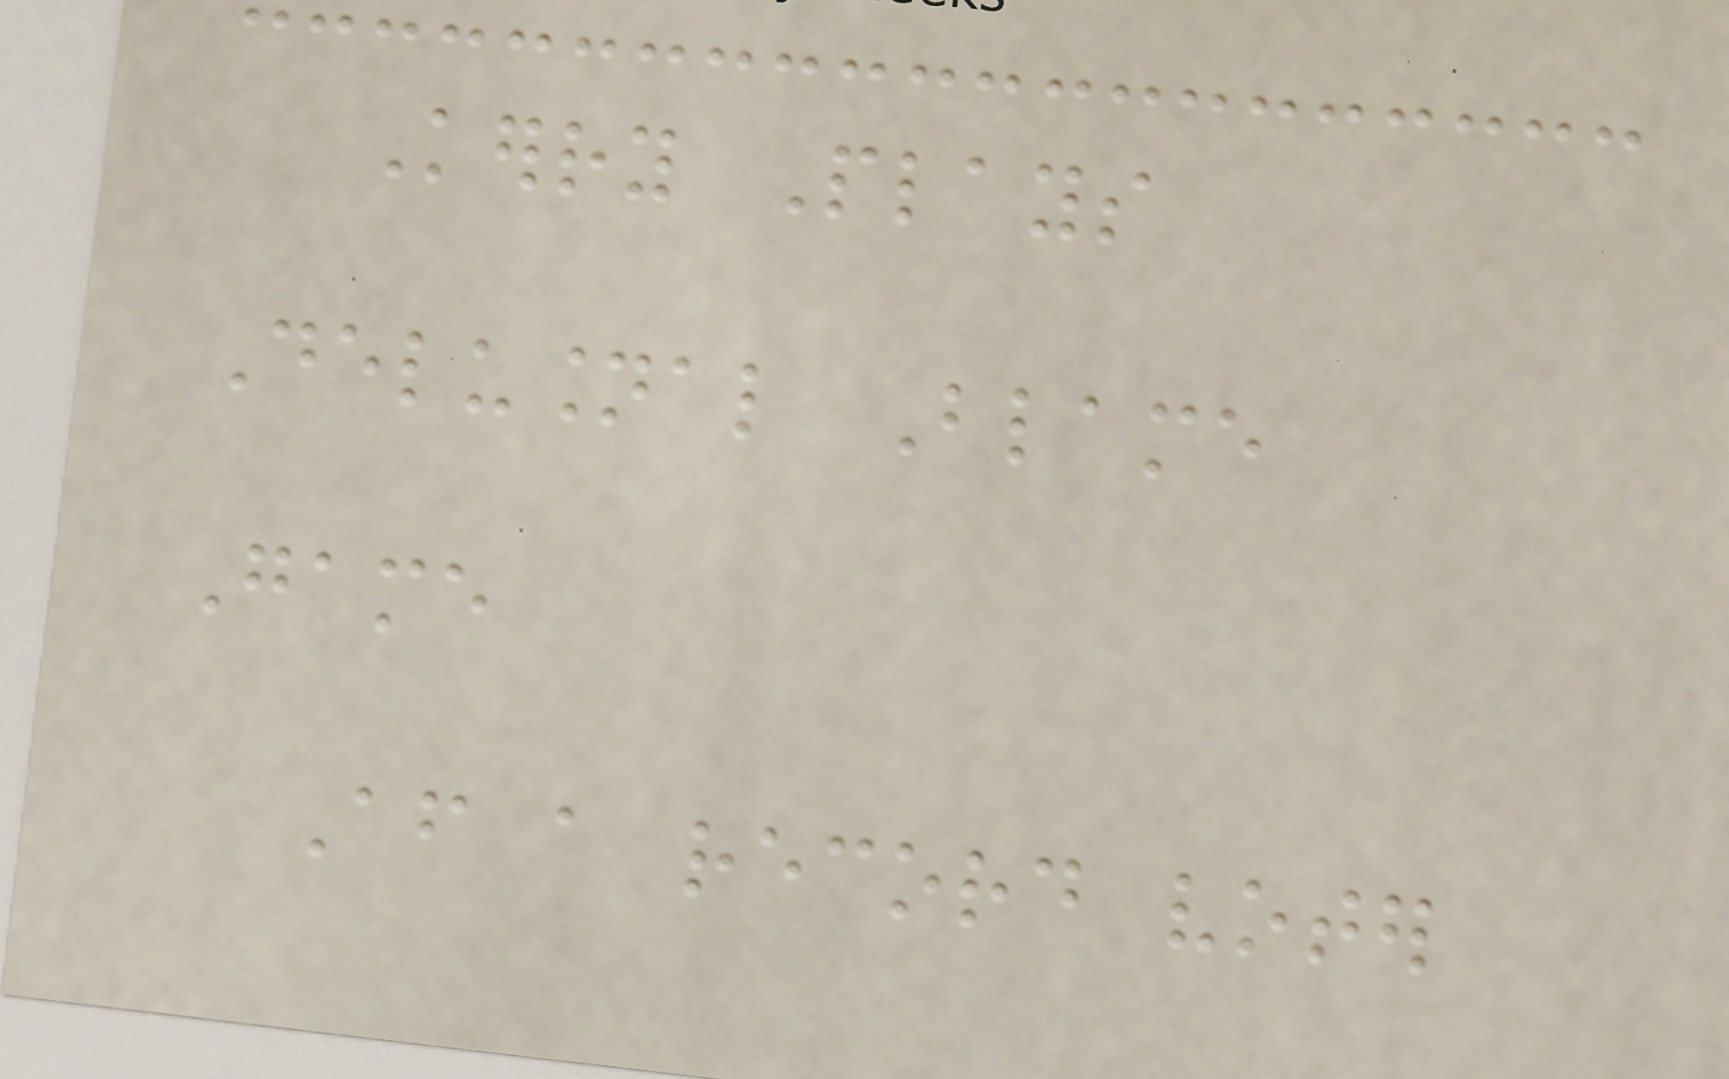Kerry Plays
Delusional Blame
Game
After a record voter
